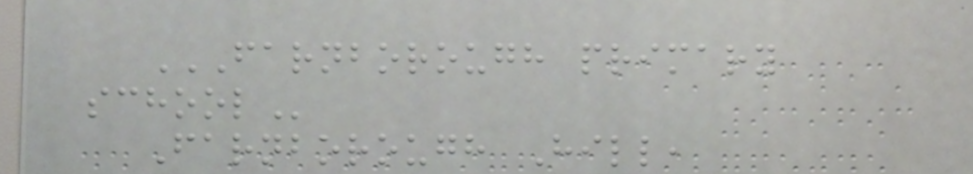FARNBOROUGH PRIMARY
SCHOOL
Farnborough Hill,
